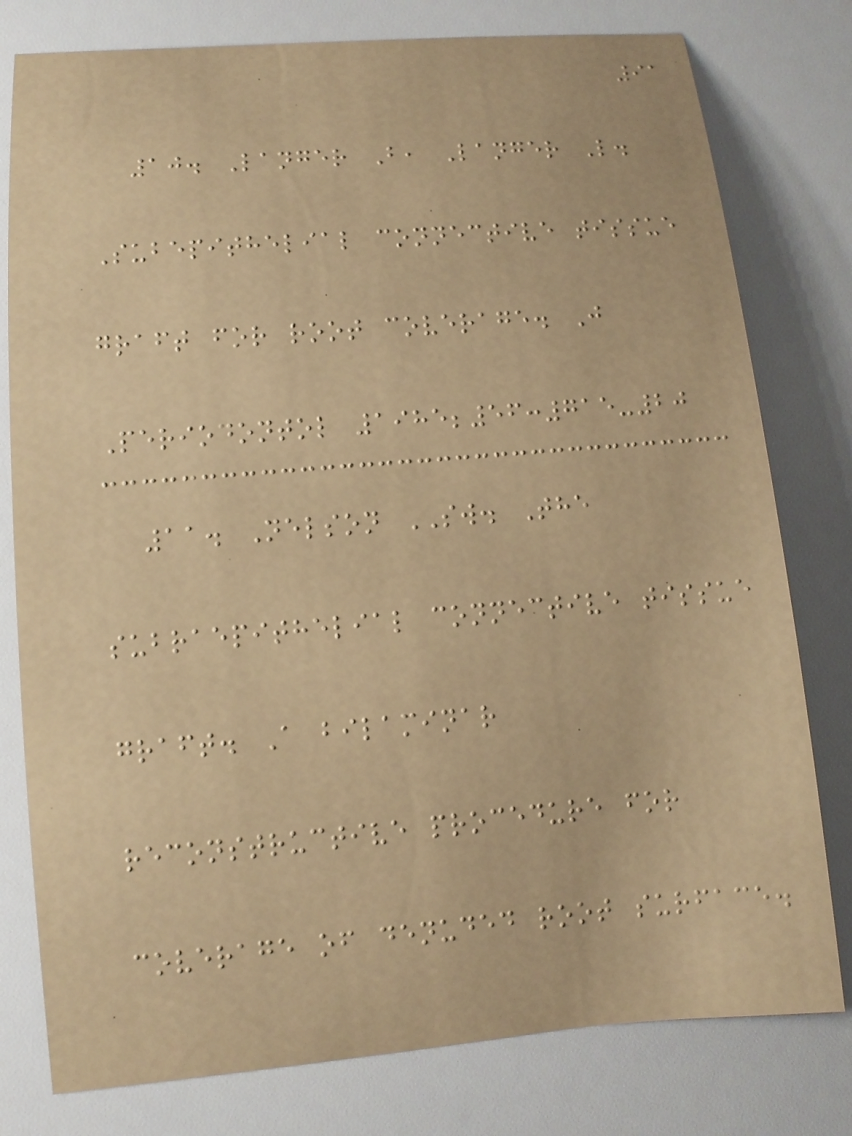91
10. Langer B, Langer L.
Subepithelial connective tissue
graft for root coverage. J
Periodontol 1985;56:715-20
11. Nelson SW. The
subraepithelial connective tissue
graft. A bilaminar
reconstructive procedure for
coverage of denuded root surface.
